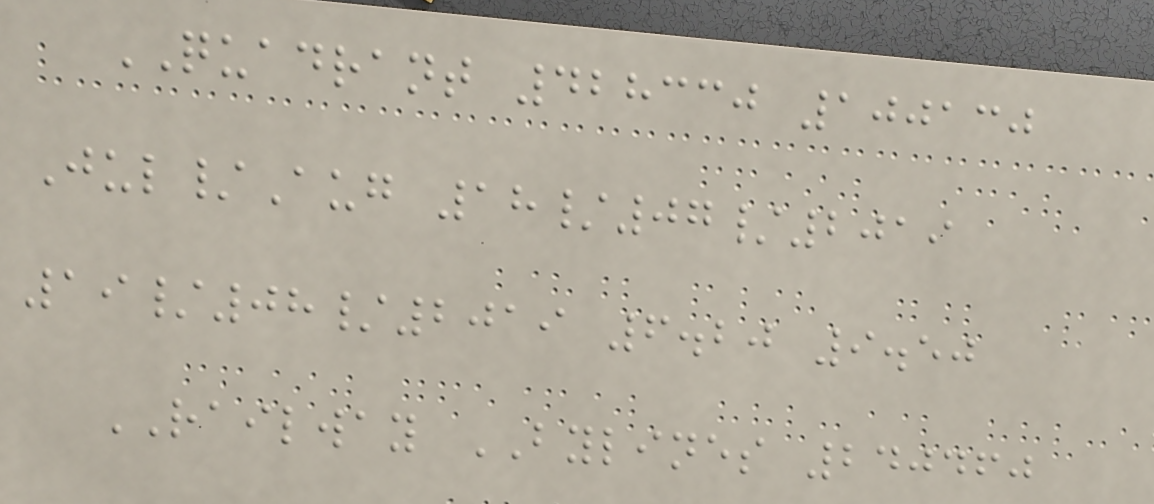QUADRANT 428330 100130
Jul/Aug 18/07/2019
19/08/2019 6.20 9.50
RAILWAY BYLINES 240460
